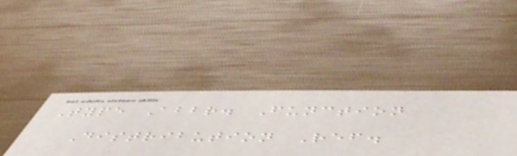Type Abbr. Function
Distribution Ref.
